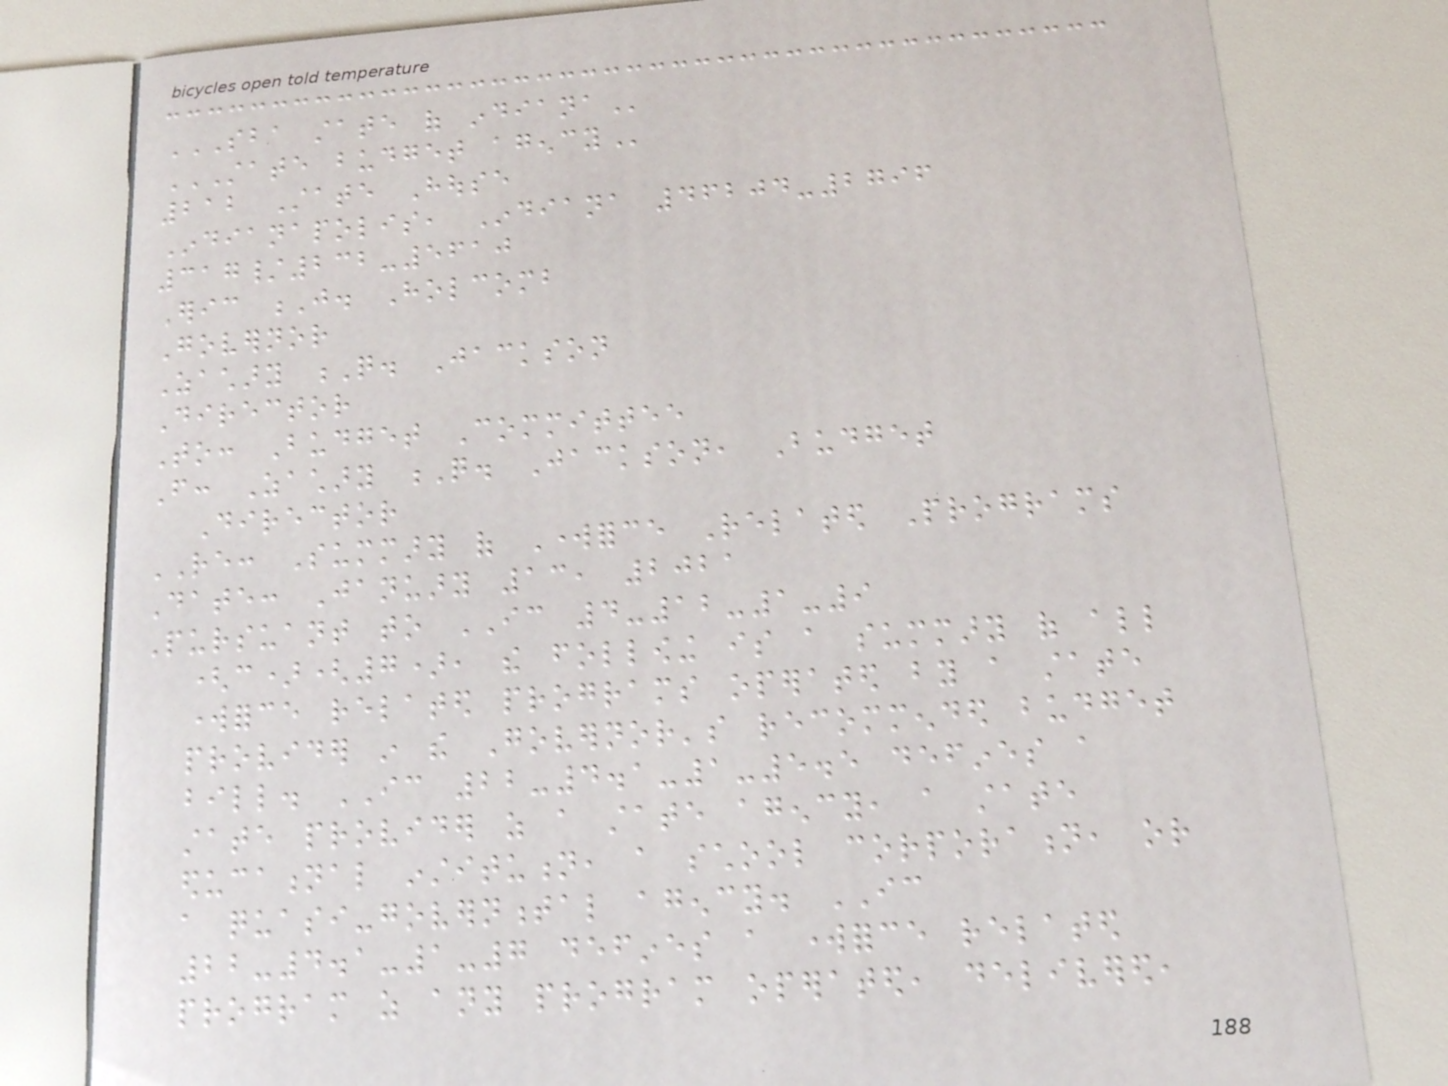SBA STATE OF INDIANA
STATE BUDGET AGENCY
212 State House
Indianapolis, Indiana 46204-2796
317/232-5610
Eric J. Holcomb
Governor
Zachary Q. Jackson
Director
To: Budget Committee
From: Zachary Q. Jackson, Budget
Director
RE: Summary of Workforce Related Programs
Date: January 13, 2021
Pursuant to IC 4-12-1-9
(c)(7), the following is a summary of all
workforce related programs operated by a state
provider in the Governor's recommended budget
bill. IC 22-4.1-1-5.5 defines a
state provider as a state agency, a state
educational institution, a school corporation, or
a quasi-governmental agency. IC
22-4.1-1-7 defines a workforce related
program as any program operated, delivered,
